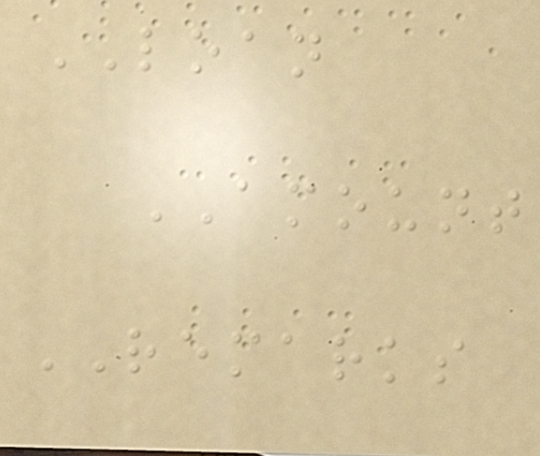LOAN
AMOUNT
REMARKS
